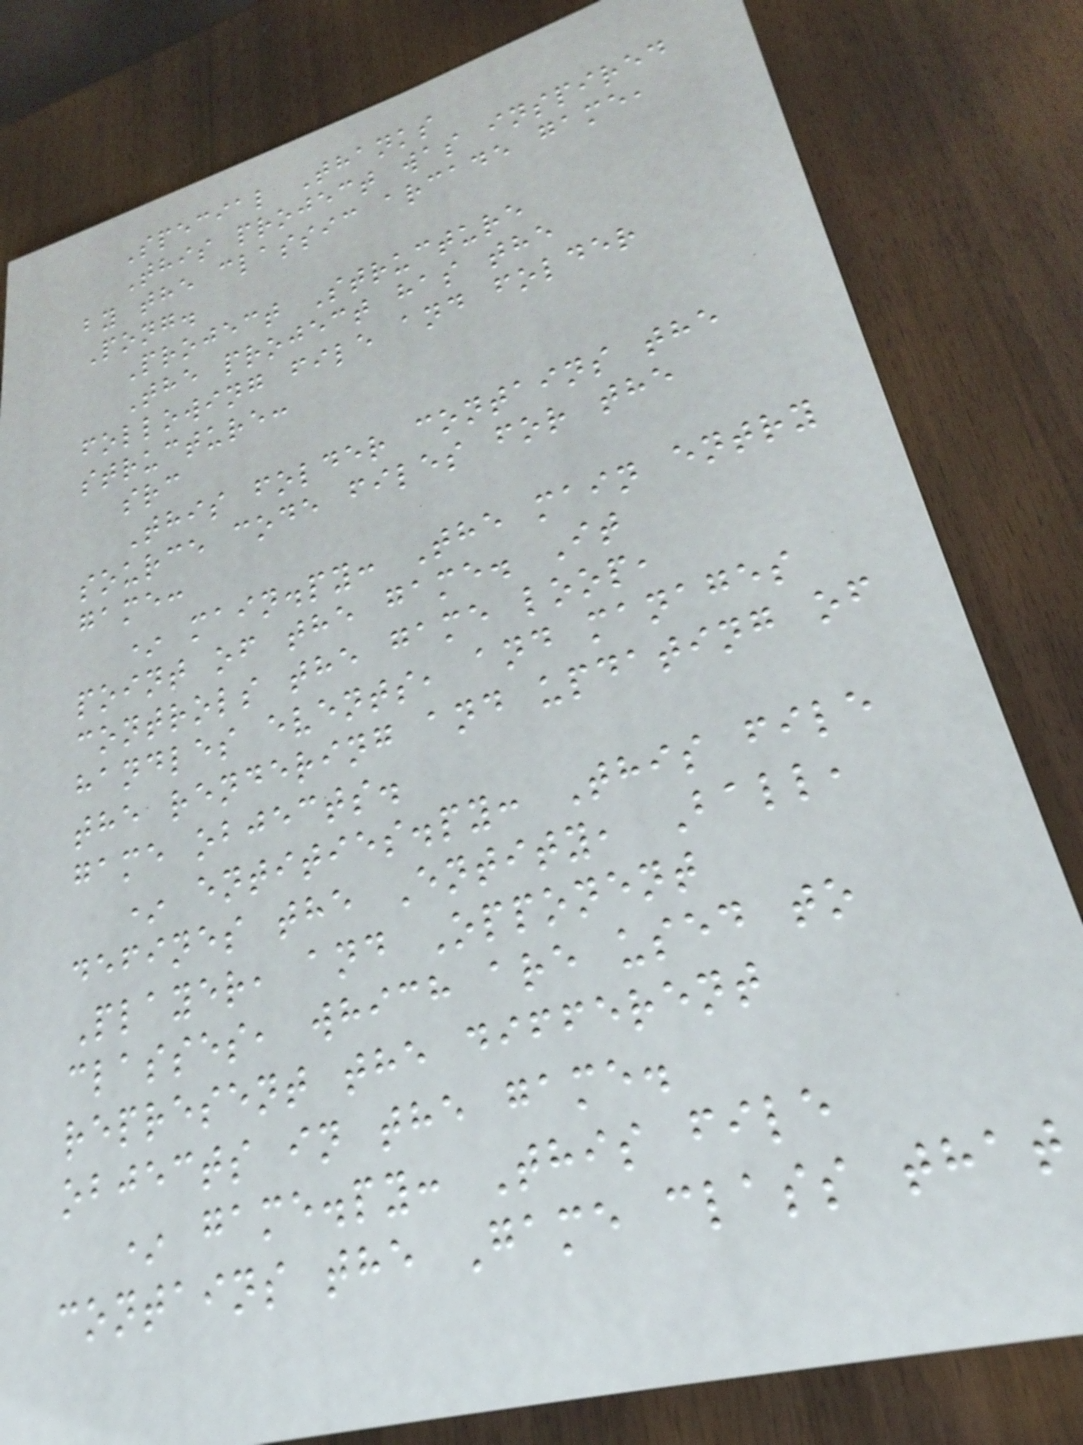Special Thanks
This project was inspired
by the classic arcade game,
Pong.
Project Structure
The project has the
following file and folder
structure:
src
This folder contains the
source code files for the
game:
* main.py: The main entry
point of the game. It
controls the game loop,
handles events, and manages
the rendering and updating of
game objects.
* entities.py: This file
defines the Entity, Ball,
Player, and Opponent
classes, which are used to
represent the different
objects in the game.
* game.py: This file
contains the Game class that
